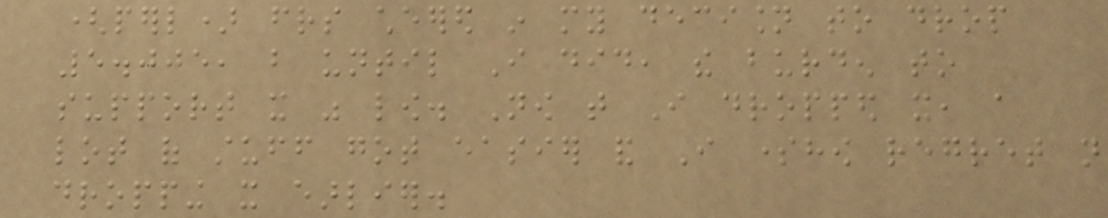(perl) friends cheered in my decision to drop
5.005, but until I did, the burden to
support it was low. Now that I dropped it, a
lot of stuff got easier and I somehow regret not
dropping it earlier.
